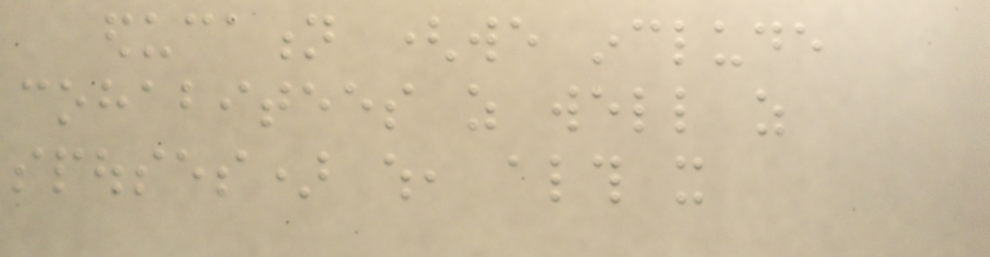education (we include
cohabitees as well as
spouses) which, although it
